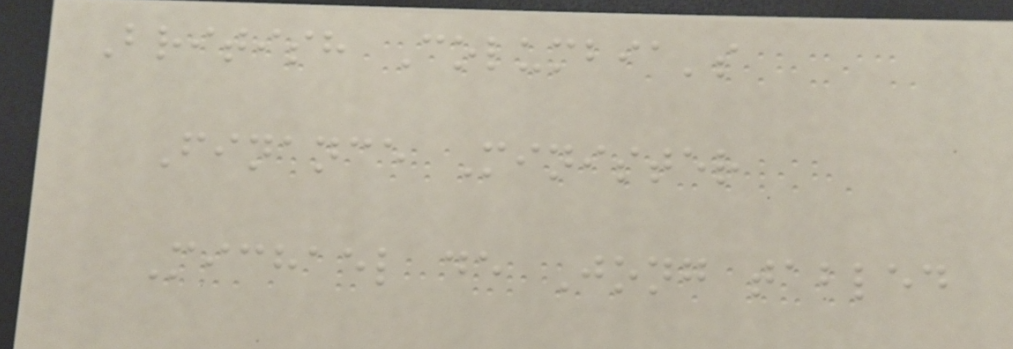British Columbia's
Finance Minister
Michael de Jong tabled
